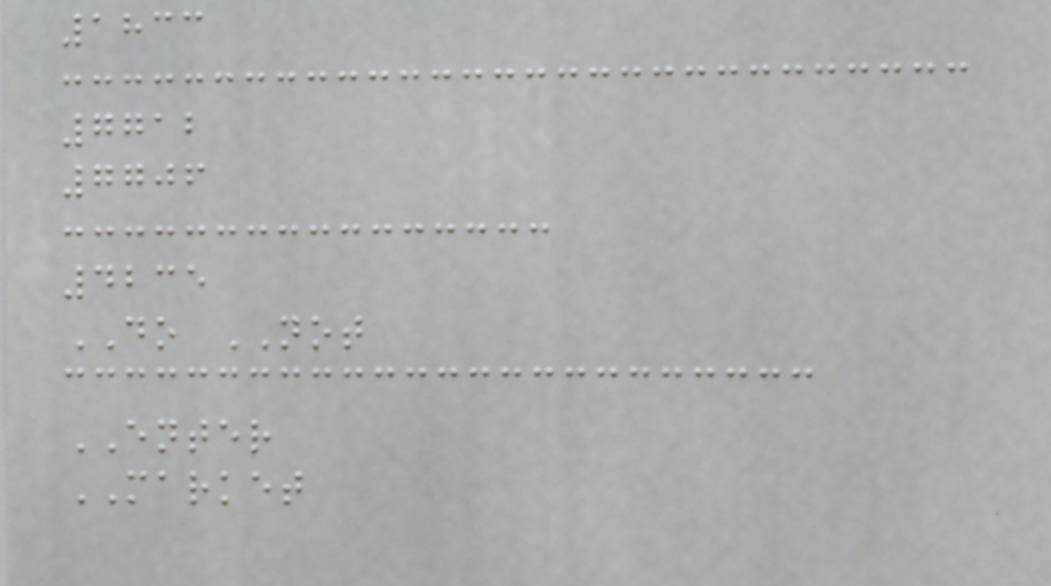1833
7712
7706
4235
DO NOT
ENTER
MARKET
